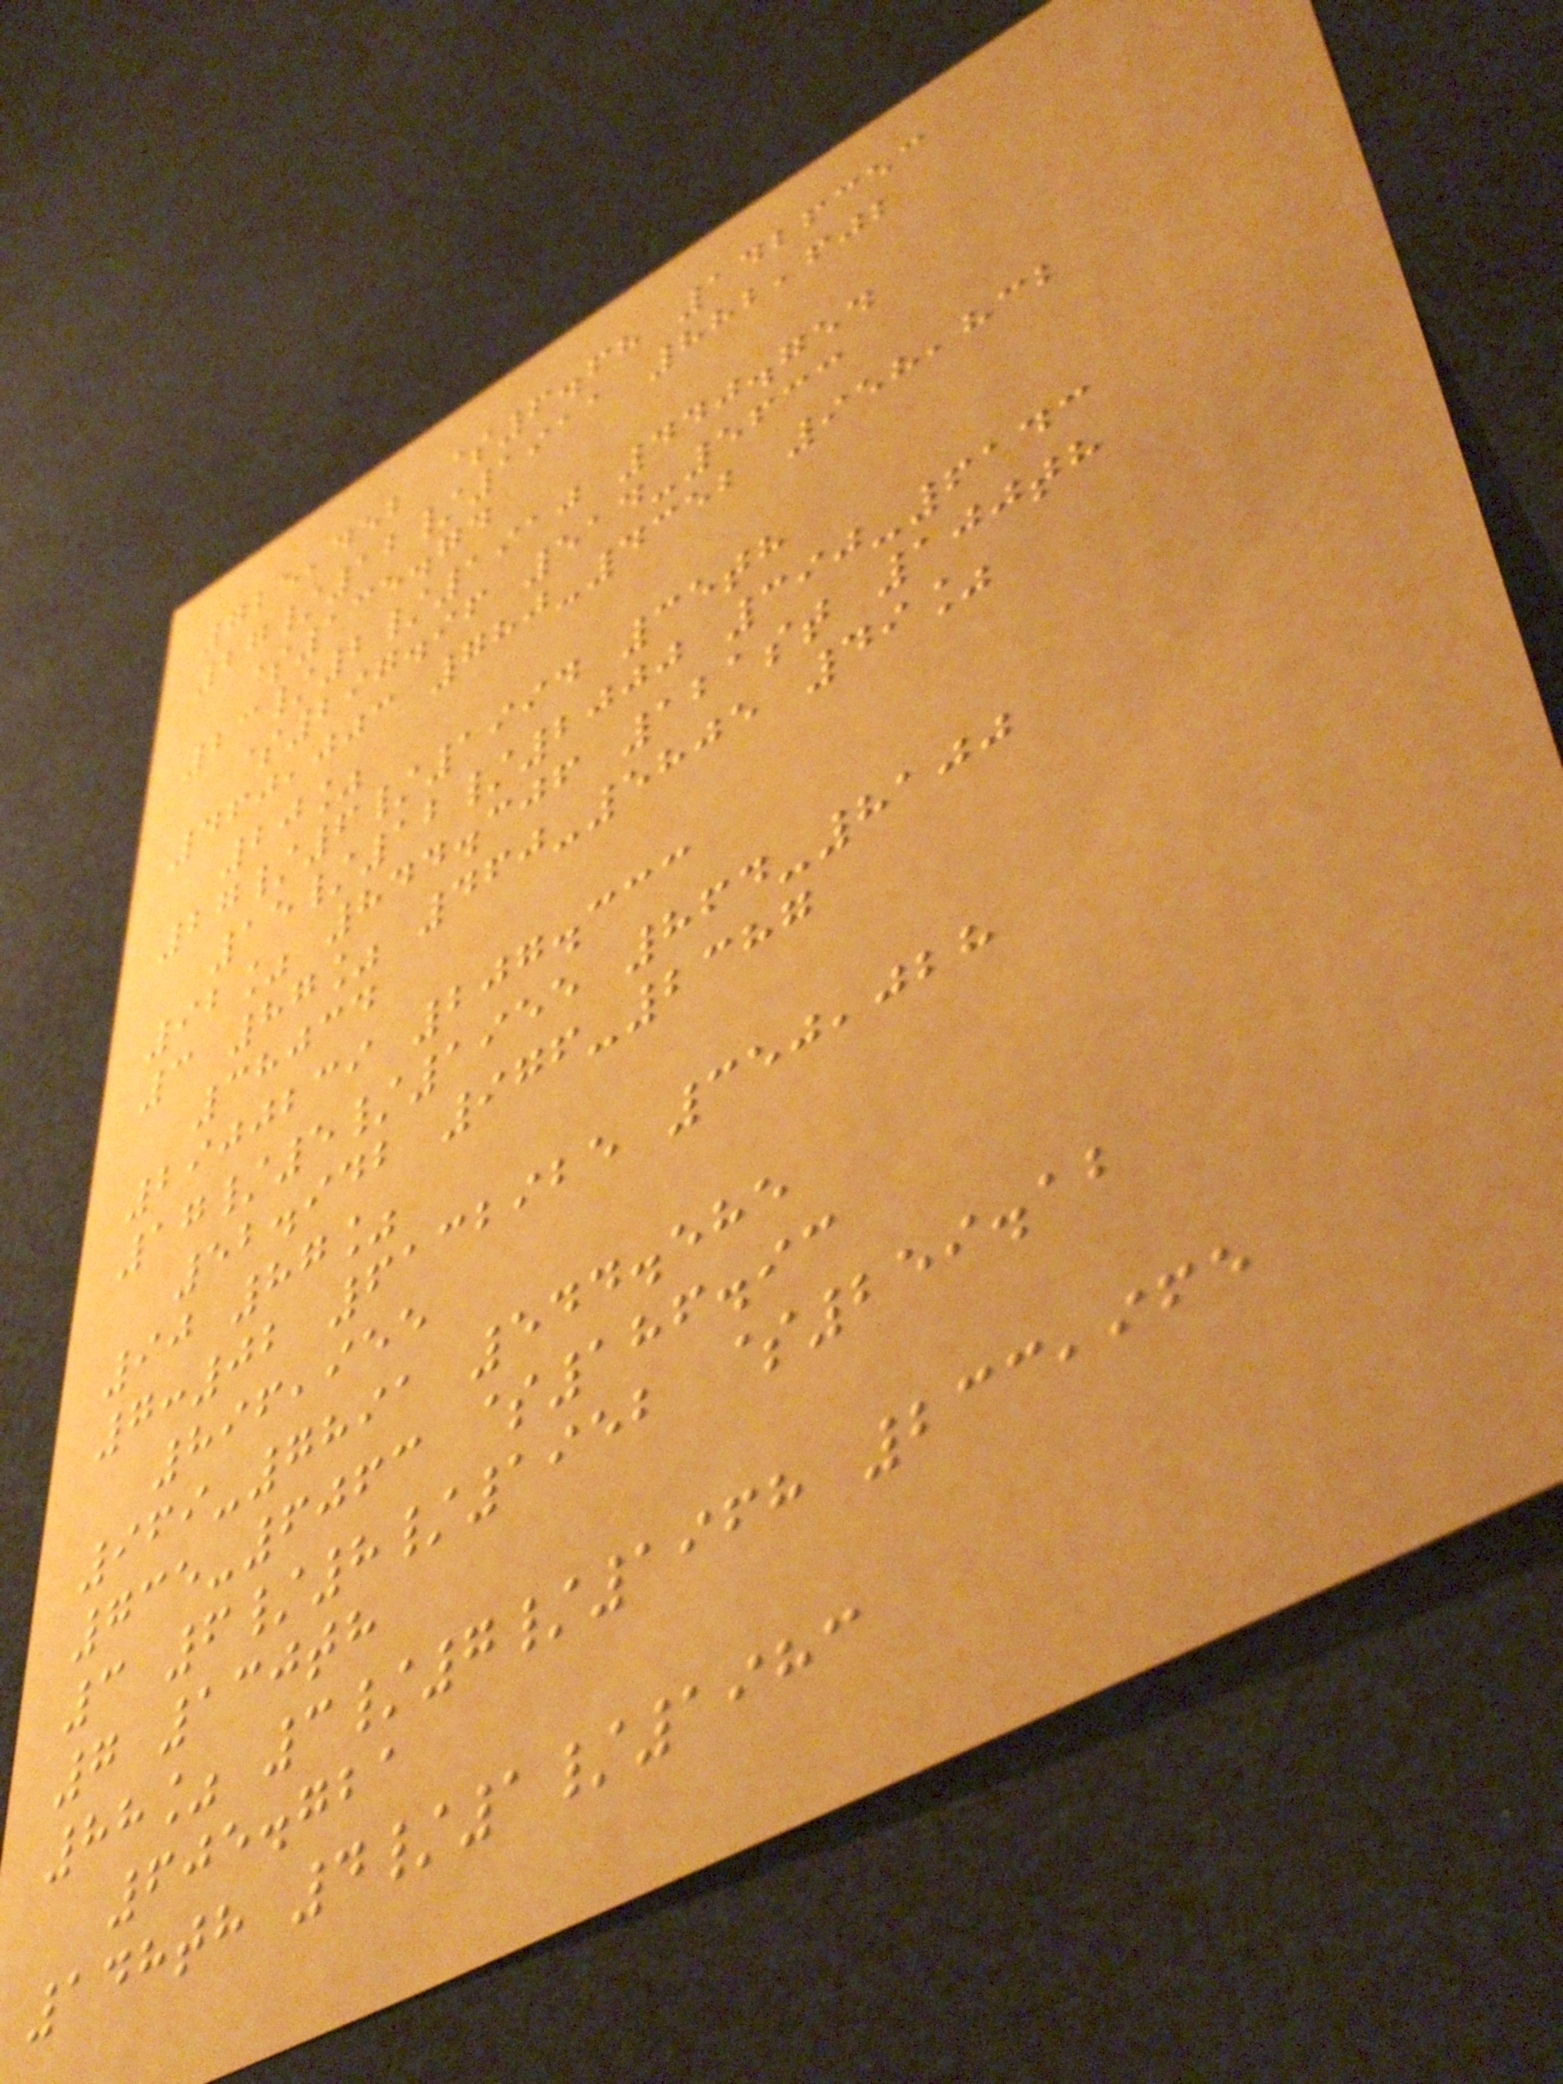725,452 $6.68 1426353
27/12/1911 882,602
$135.74
23/2/1910 440.754
$297.96 514-5633
460,003 780-4352 958,832
20%
27/6/1994 35th
15/12/2000 390-6143
92% 844.306 121st 100th
3 87% 460-5805 49%
38034
2900239 207.333
17/5/1955 864-8100
52.942 976-2387
90 87%
7:02 6132925 350,028
896,955
969-7891 544.585
735-6063 $186.93
3 6/8/1952 $259.12
7 130th
88% 3/7/1968 233,965
605.721
148th 4/1/1983
